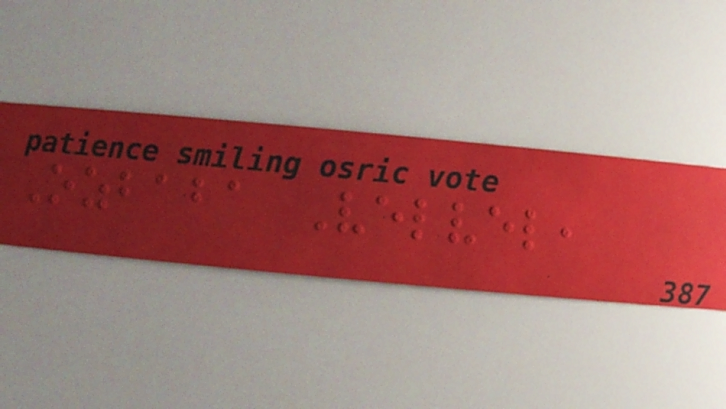Ozbaba Velvel,
